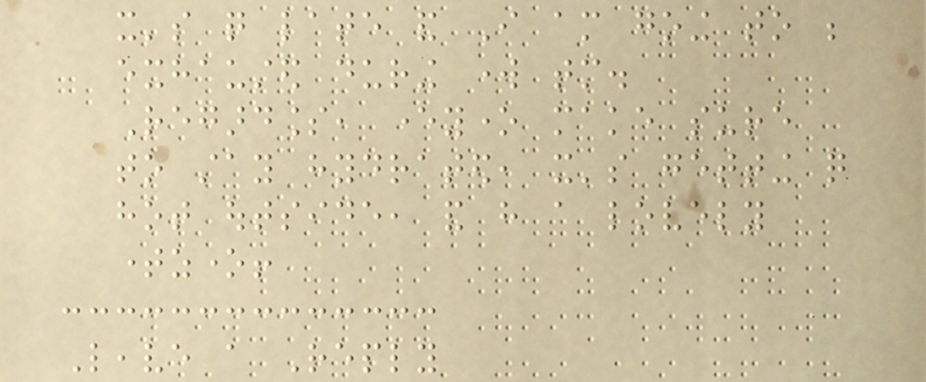it's quite late and I am going to be
exhausted during work tomorrow.
Regardless, everyone make sure
to stay hydrated, it's getting quite
hot outside, and have a lovely
timezone!
Leave a Reply
